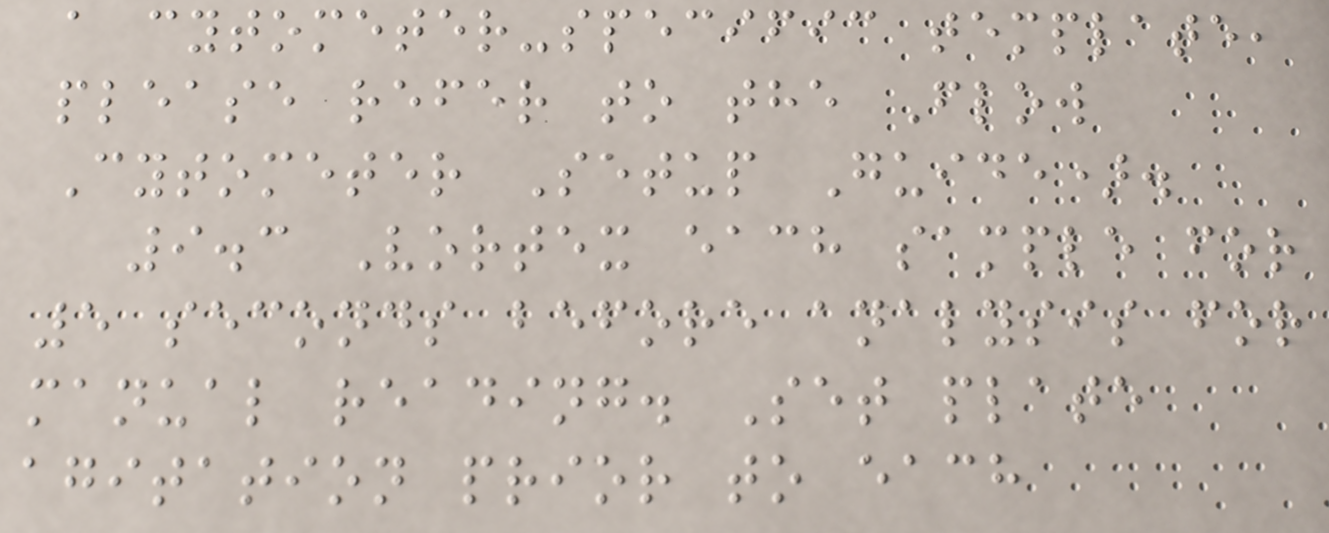a cytometer-specific template,
please refer to the Flow
Cytometer Setup Guide).
9.3 Vortex each sample for
5 seconds before analysis for
manual reading. Set plate
agitation prior to each
